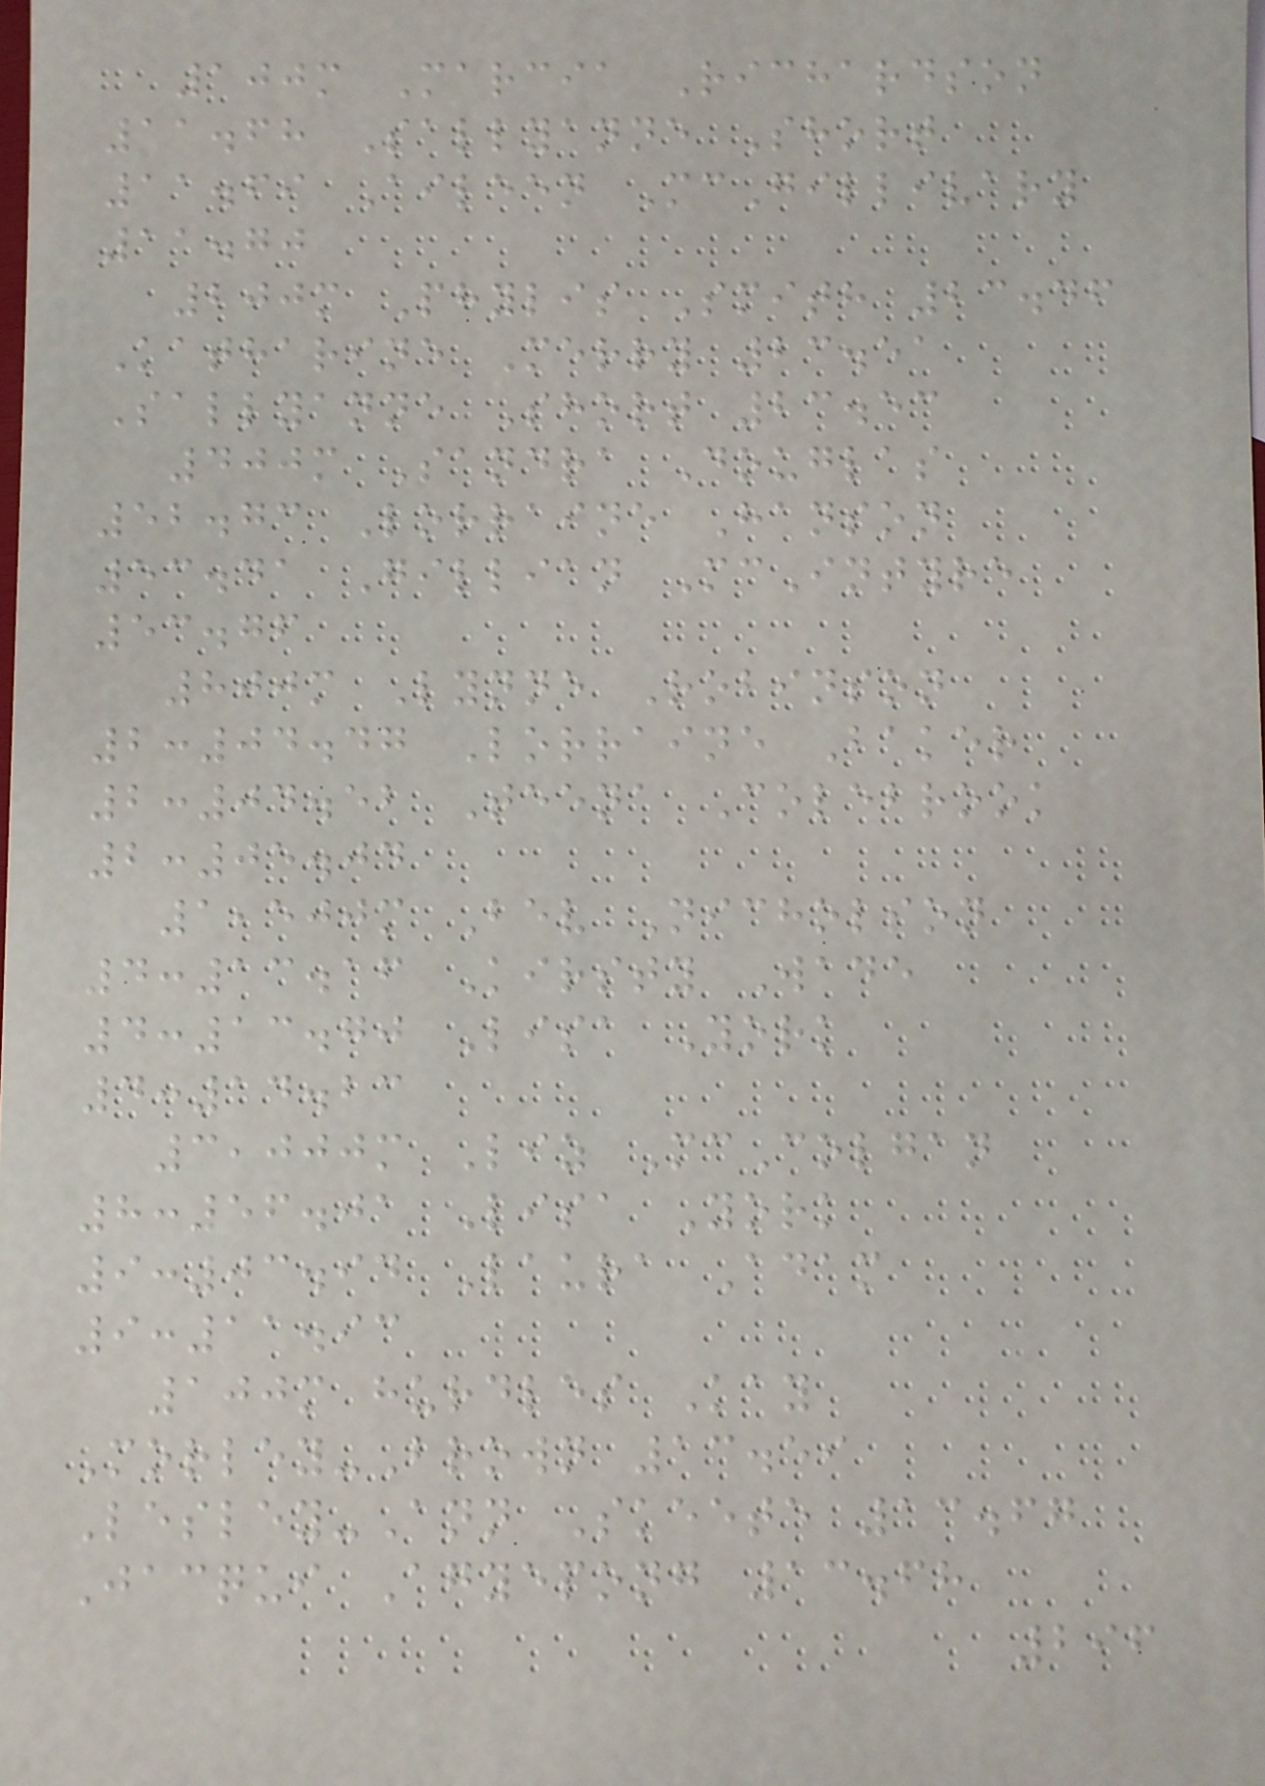100m Marcia Richardson
11.68 Sallyanne Short
11.69 Aileen McGillivary
11.70
200m Phylis Smith 23.46
Katharine Merry 23.51
Sallyanne Short 23.53
400m Sandra Douglas
52.73 Lorraine Hanson
53.41 Gillian McIntyre
53.76
800m Lynne Robinson
2:04.47 Lorraine Baker
2:04.52 Teena Colebrook
2:05.04
1,500m Bev Nicholson
4:13.16 Kirsty Wade
4:13.70 Lisa York
4:14.23
3,000m Liz McColgan
8:56.01 Lisa York
9:03.94 Laura Adam
9:11.93
100m hurdles Kay
Morley-Brown 13.59
Lesley-Ann Skeete 13.67
Jacqui Agyepong 13.68
296
